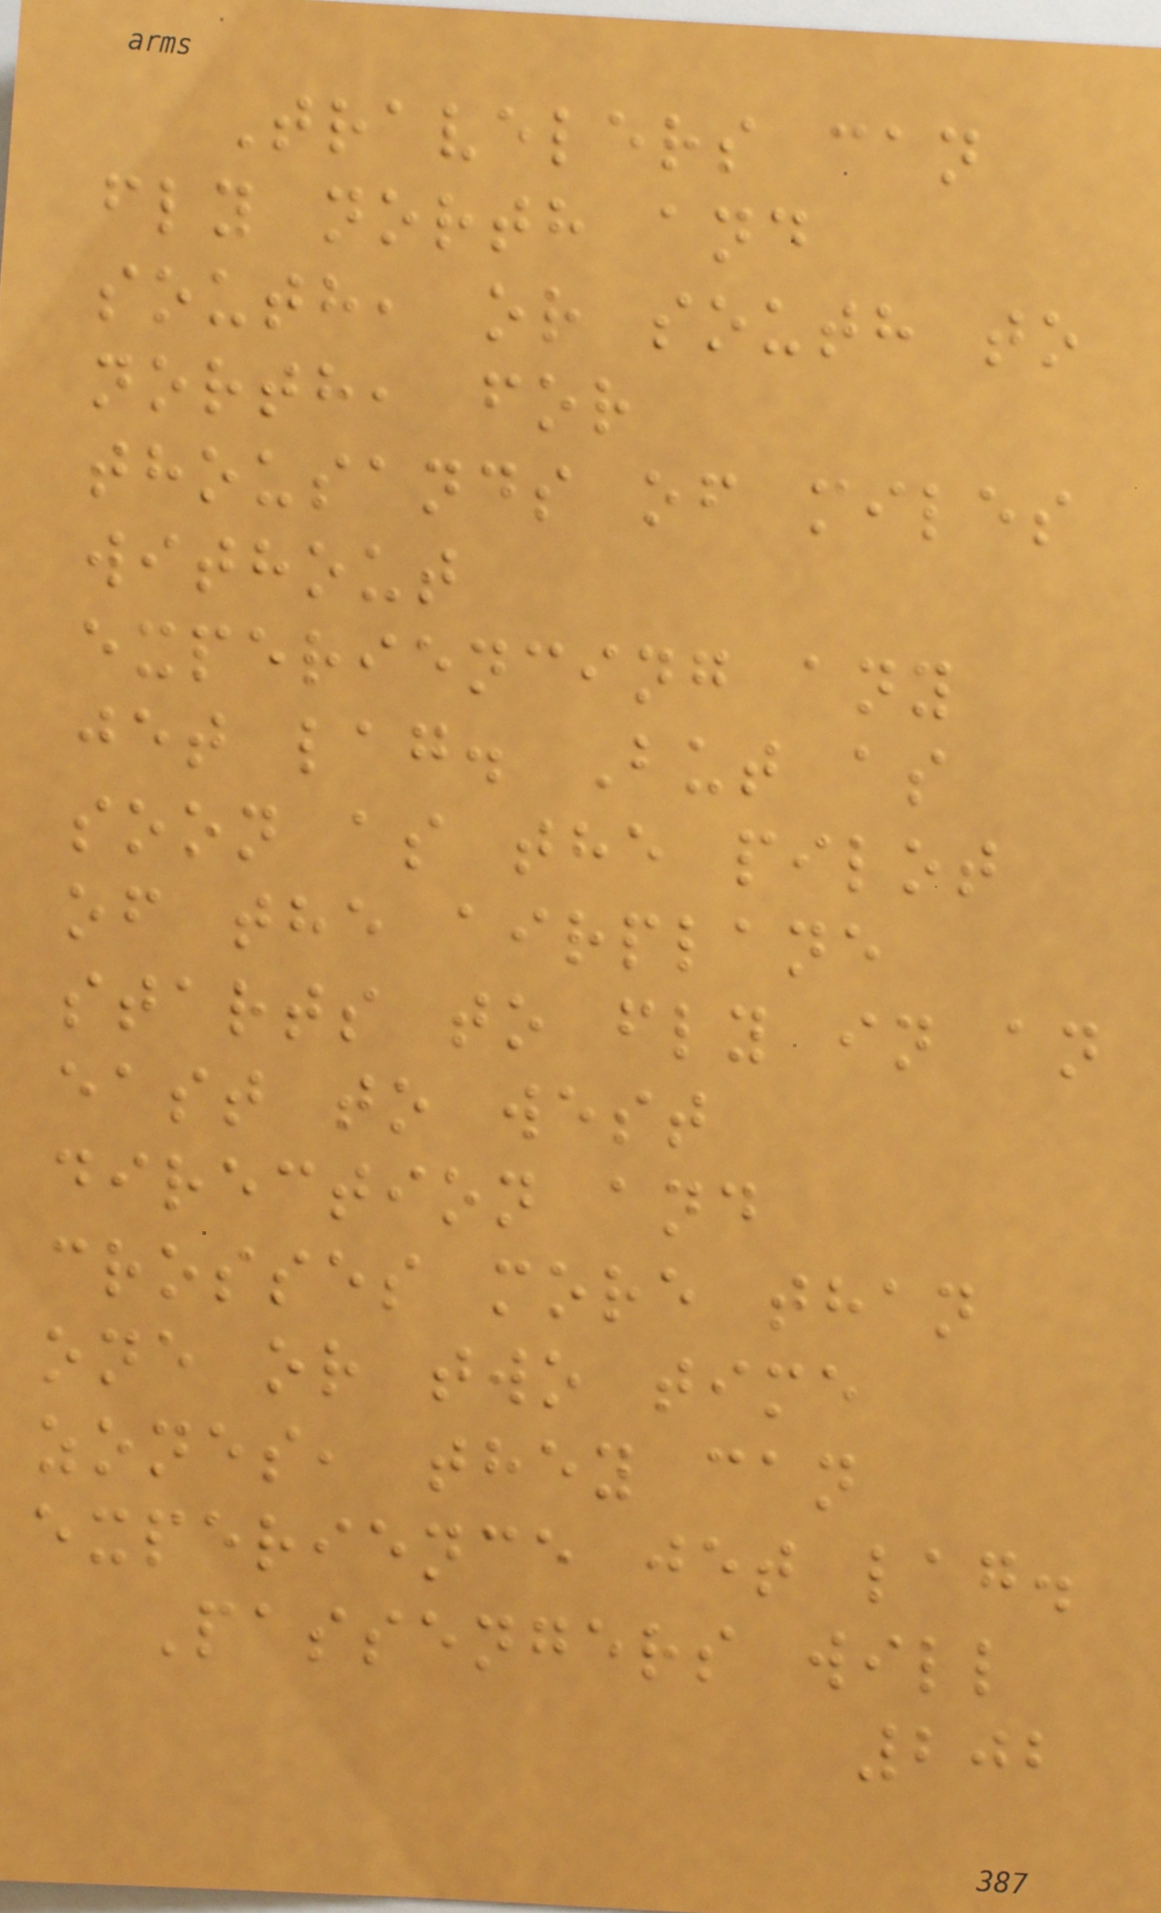Travelers can
fly north and
south, or south to
north, for
thousands of miles
without
experiencing any
jet lag. But as
soon as the pilot
of the airplane
starts to fly in an
east to west
direction and
crosses more than
one or two time
zones, they can
experience jet lag.
Passengers will
202
